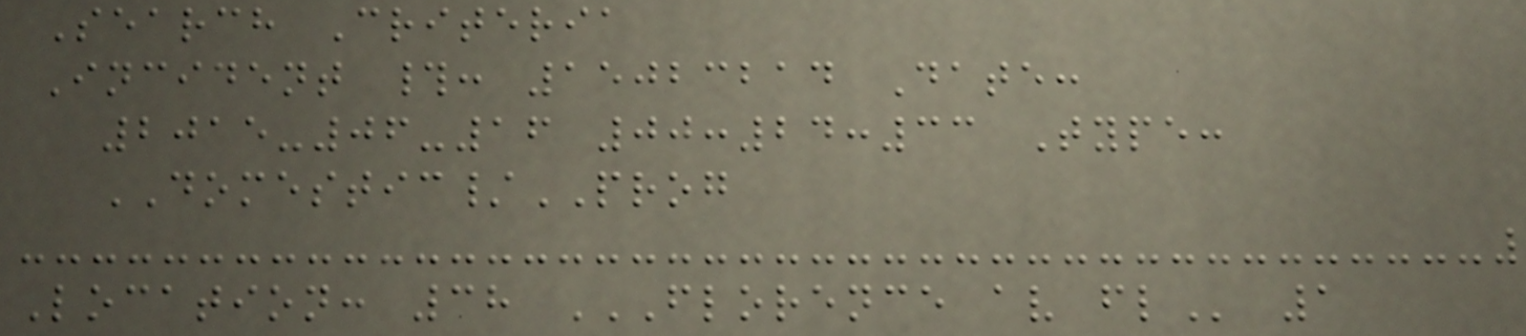Search Criteria
Incident #: 15023214 Date:
2015-06-16 00:24:33 Type:
DOMESTIC/PROG
Location: 38 FLORENCE AV FL 1
